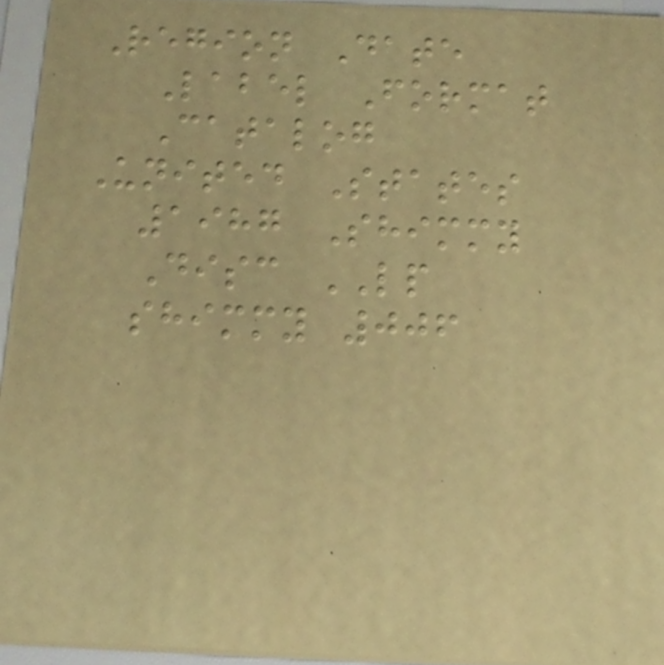Region Date
Label Format
Catalog
United States
1987 Shimmy
Disc LP
shimmy 006
